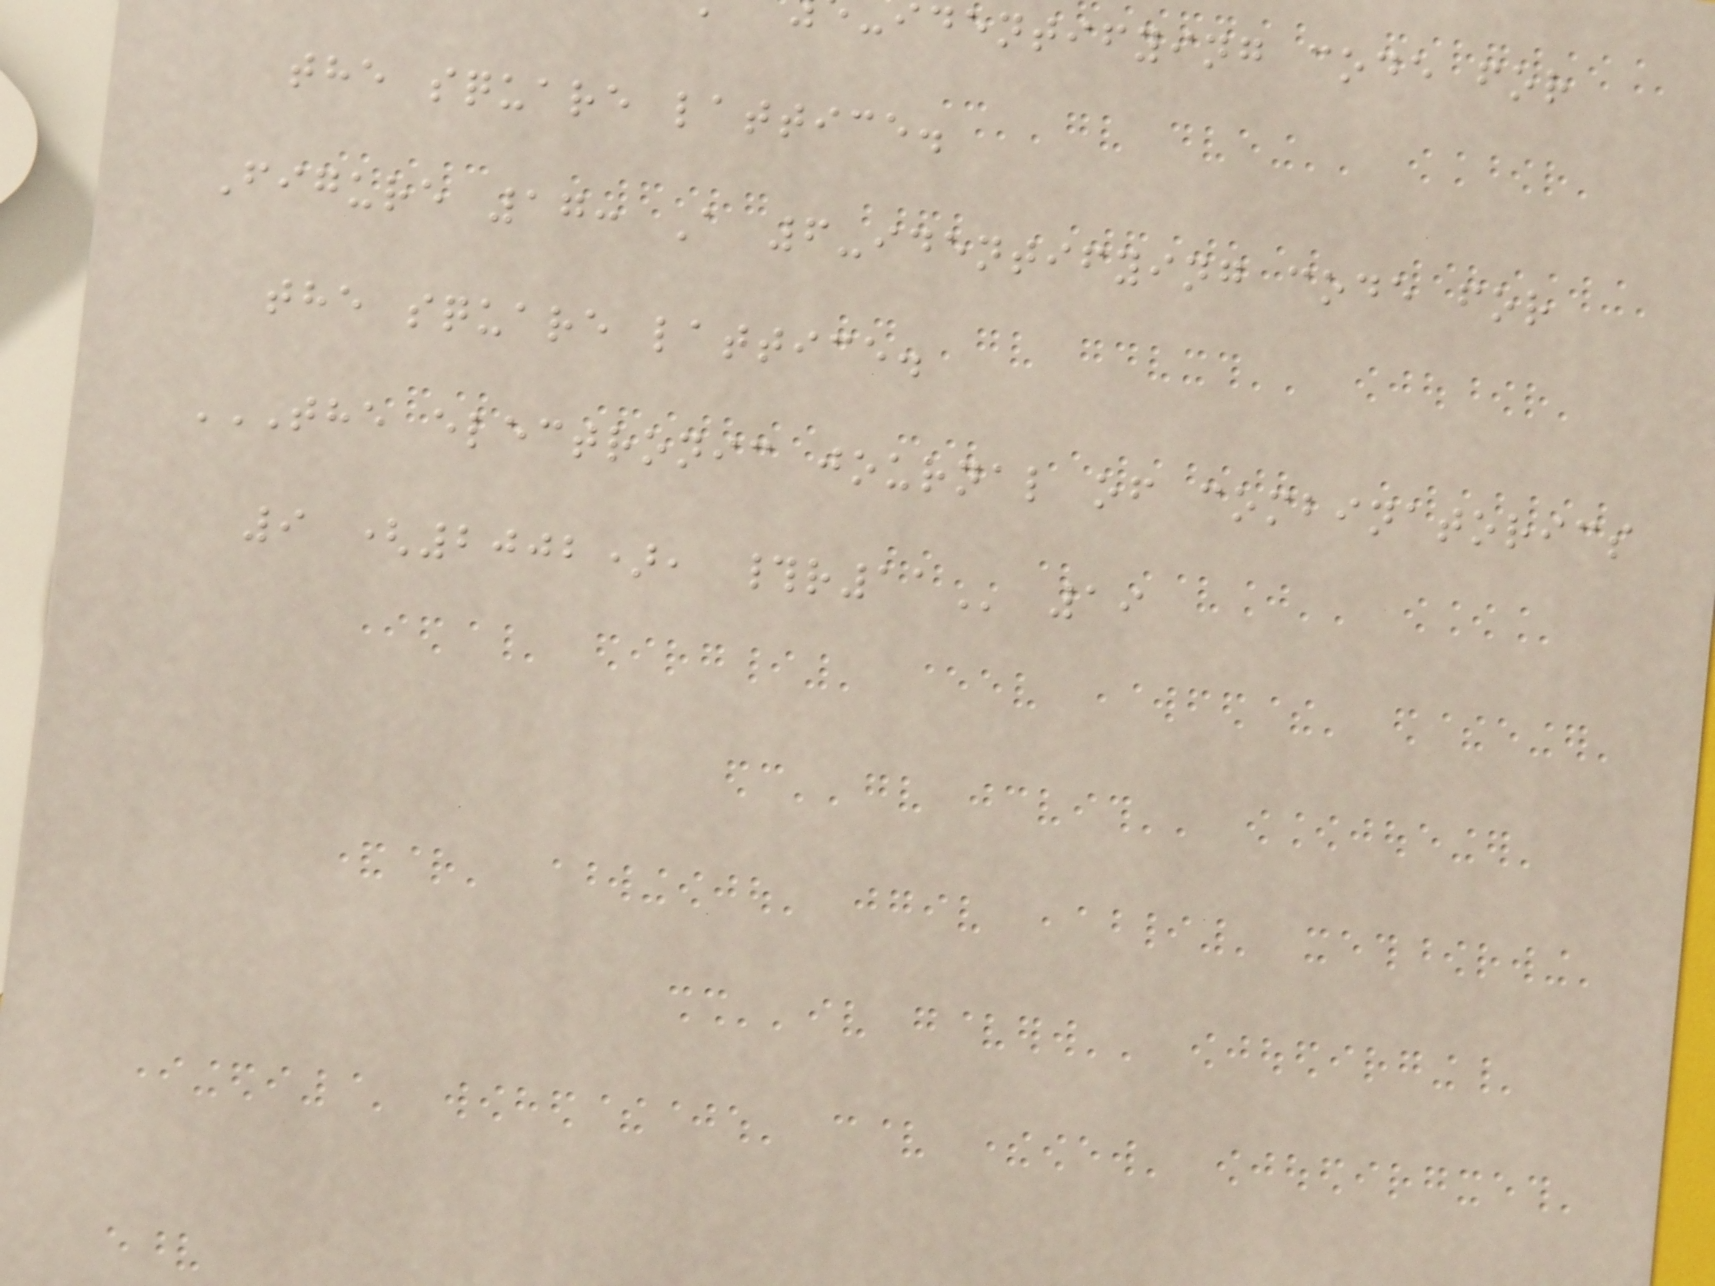identifying code for
the square lattice.
Figure 17: A 6-identifying code for
the square lattice.
THE ELECTRONIC JOURNAL OF COMBINATORICS
9 (2002),
